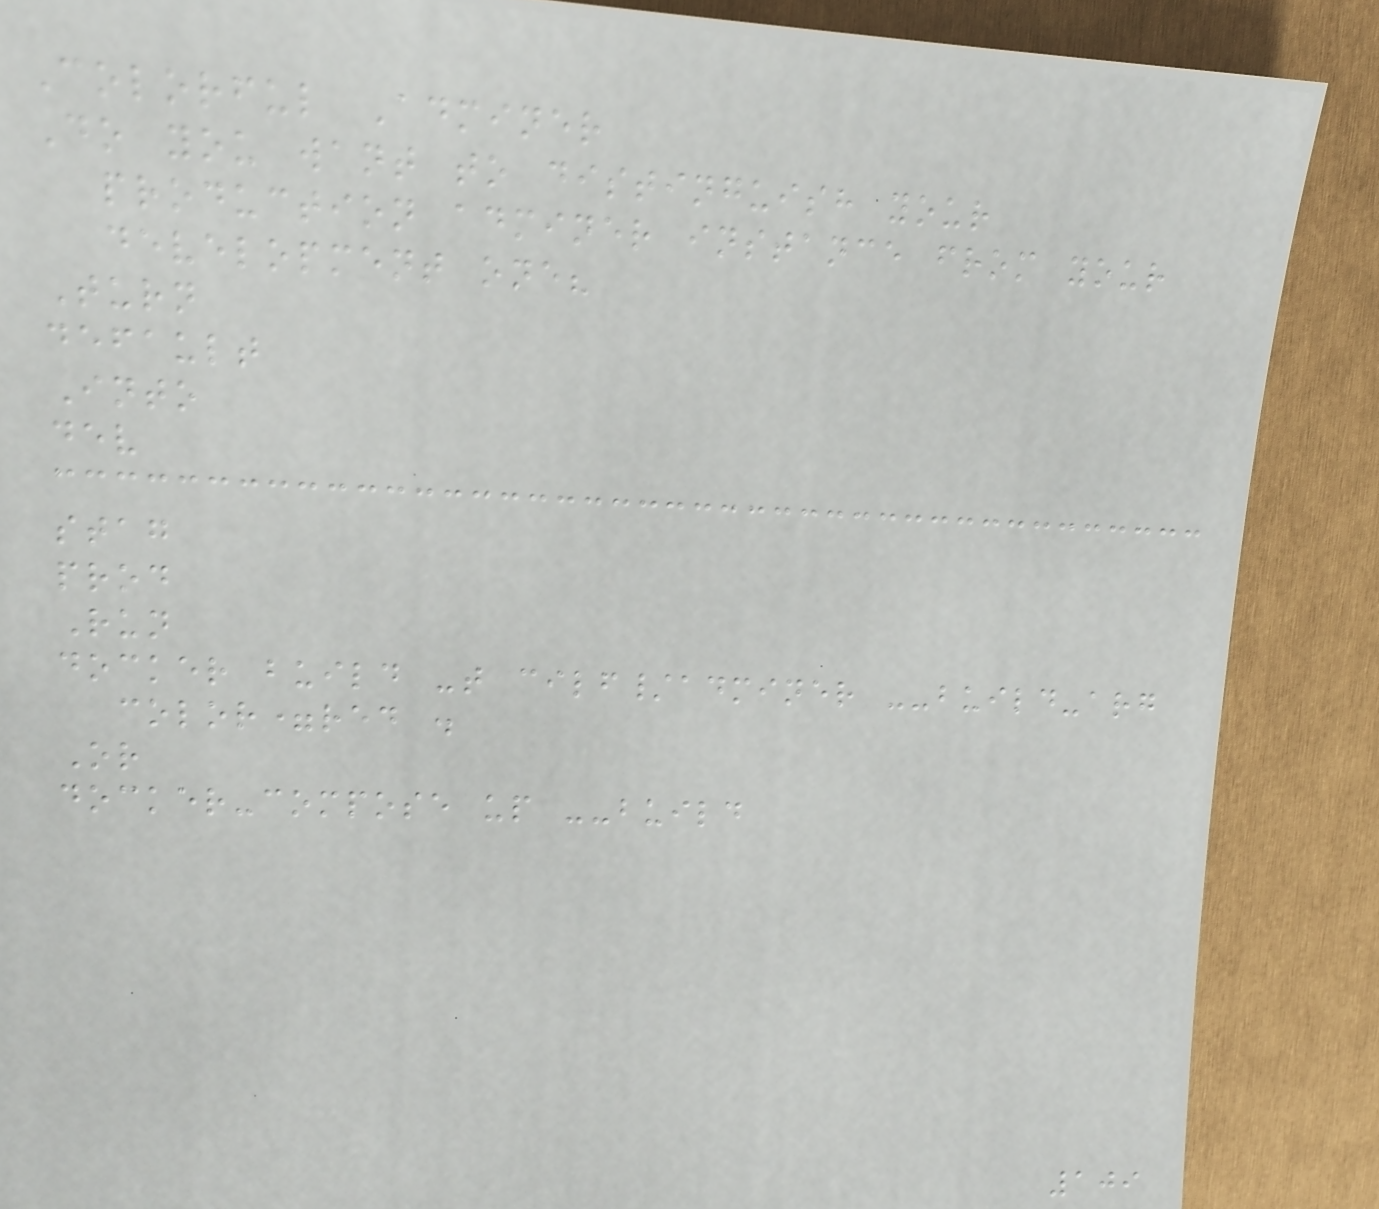Colorful Adminer
Do you want to distinguish your
production adminer instance from your
development one?
Turn
default
Into
dev
stag
prod
Run
docker build -t cilf/adminer --build-arg
color=red .
Or
docker-compose up --build
109
